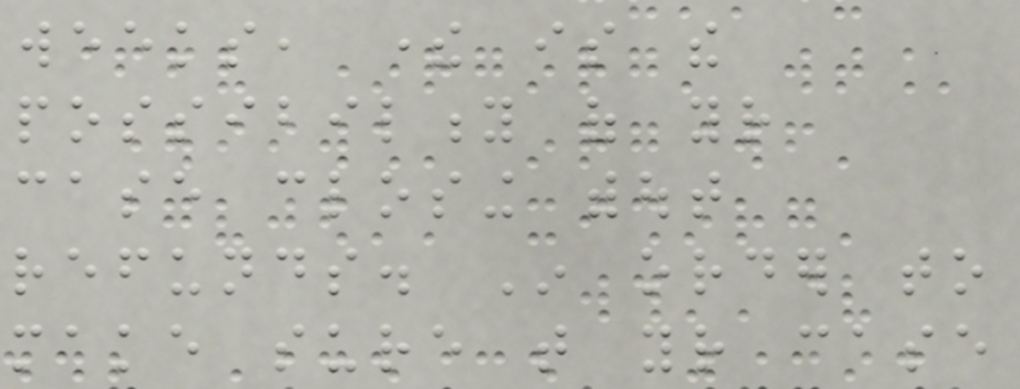weeks, there is the
possibility of your
case closing without
refunds. In order to
make sure that your case
